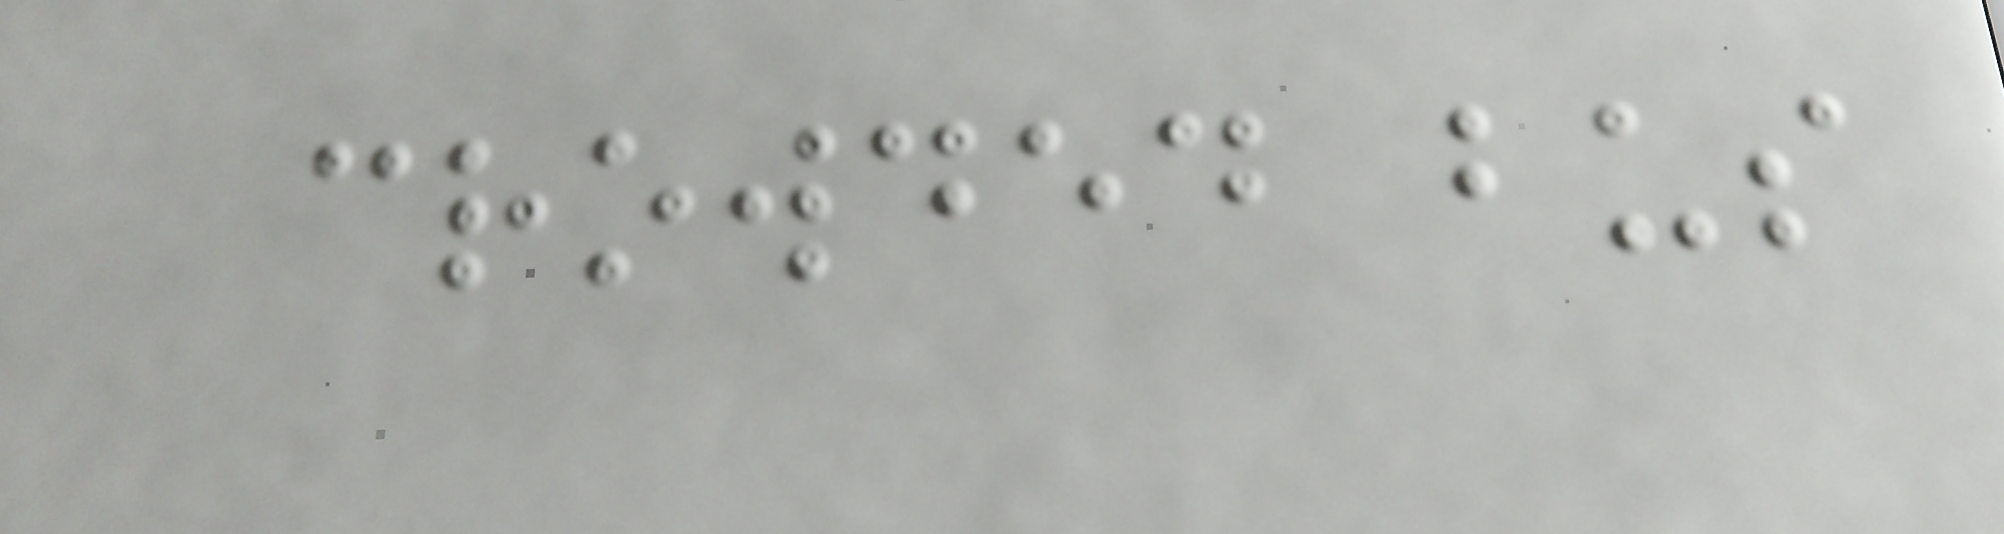crowded bus
